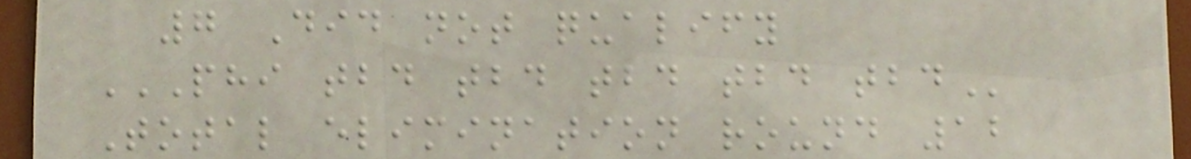7 Did not qualify
PHI TBD TBD TBD TBD TBD
Total elimination round 12
